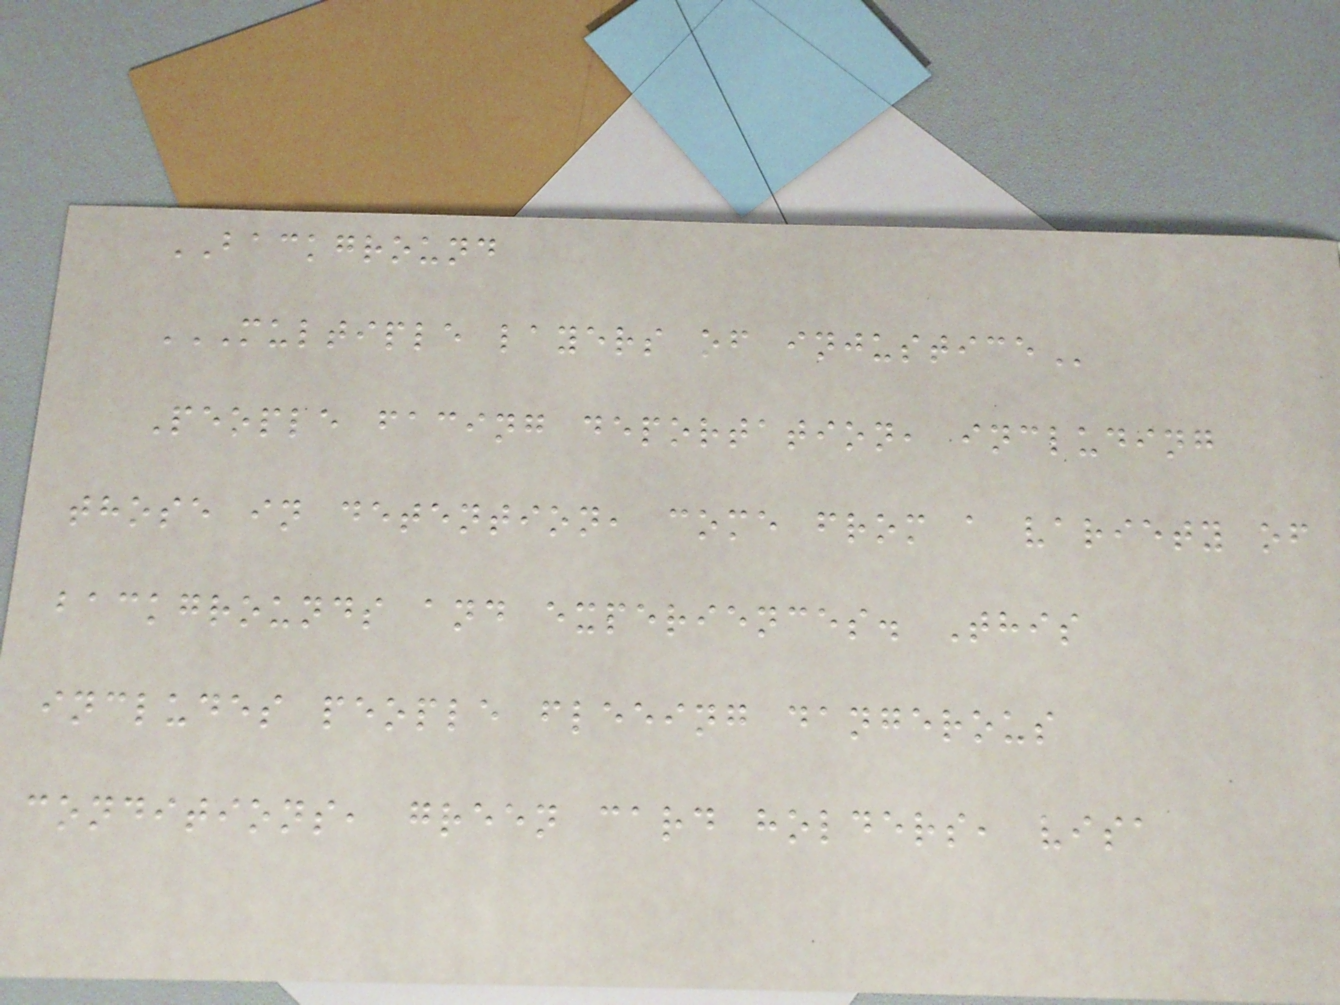BACKGROUND
MULTIPLE LAYERS OF INJUSTICE
People facing deportation, including
those in detention, come from a variety of
backgrounds and experiences. This
includes people fleeing dangerous
conditions, green card holders, visa
